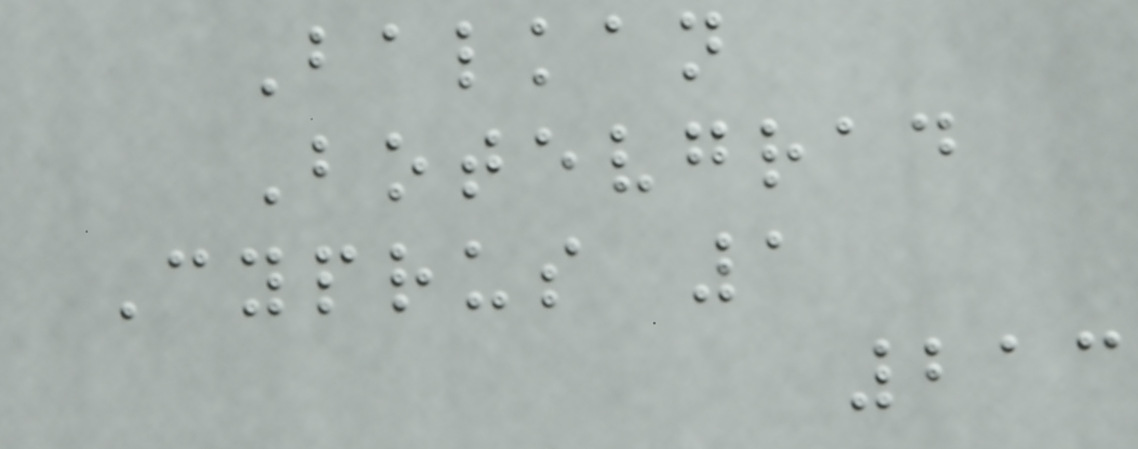Balkan
Botevgrad
Cyprus 1
213
